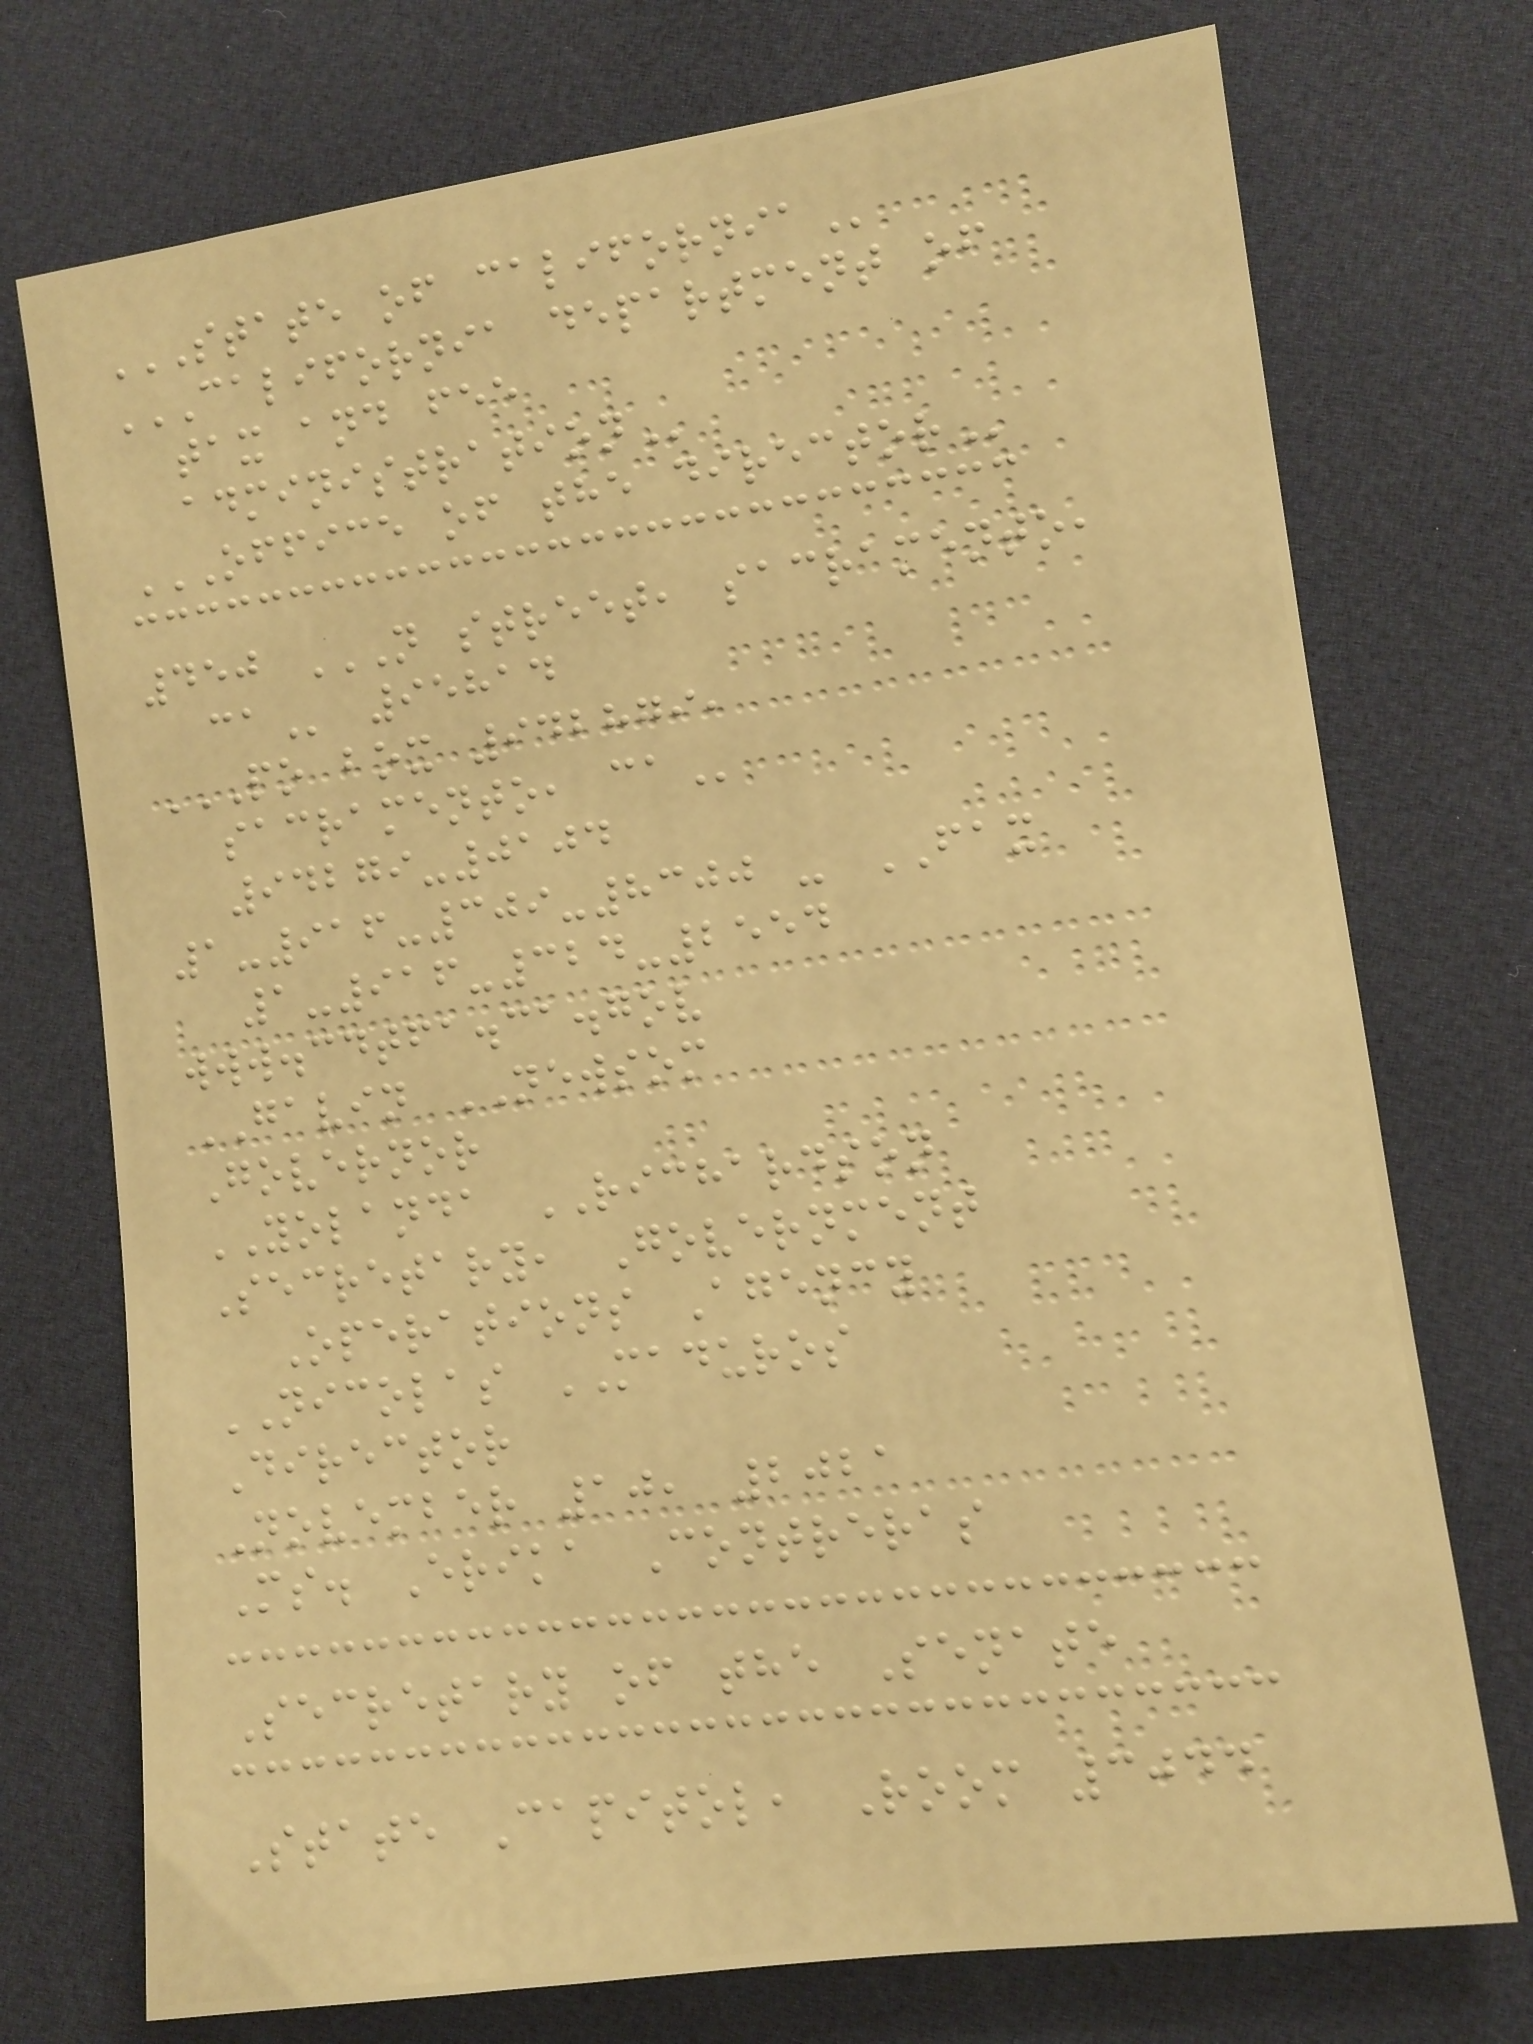STATE OF CALIFORNIA
CALIFORNIA DEPARTMENT OF
TAX AND FEE
ADMINISTRATION
OFFICE OF THE DIRECTOR
450 N STREET, SACRAMENTO,
CA 95814
PO BOX 942879,
SACRAMENTO, CA
94279-0104
1-916-309-8300 - FAX
1-916-324-2554
www.cdtfa.ca.gov
GAVIN NEWSOM
Governor
YOLANDA RICHARDSON
Secretary, Government
Operations Agency
NICOLAS MADUROS
Director
November 10, 2021
Ms. Erika Contreras
Secretary of the Senate
State Capitol, Room 3044
